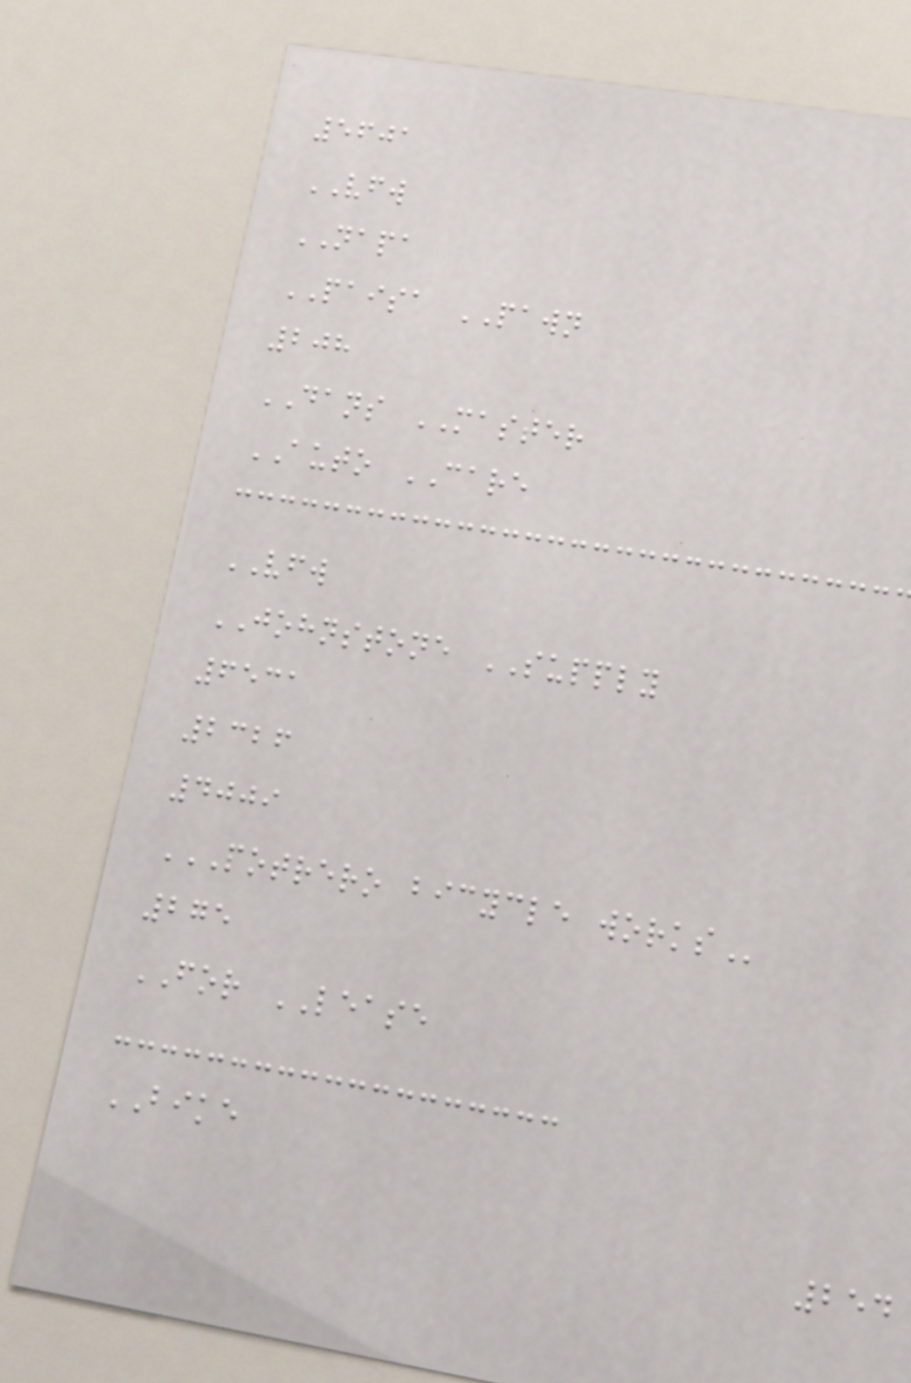5601
VFW
NAPA
PAISA PAWN
208
DANS MASTER
AUTO CARE
VFW
JOHNSTONE SUPPLY
6531
2326
4009
POTRERO BICYCLE WORKS
275
FOR LEASE
BIKE
254
